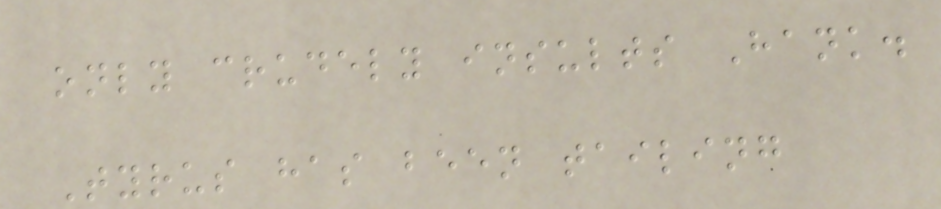only crudely insults Hank.
Tyrus has been tailing
